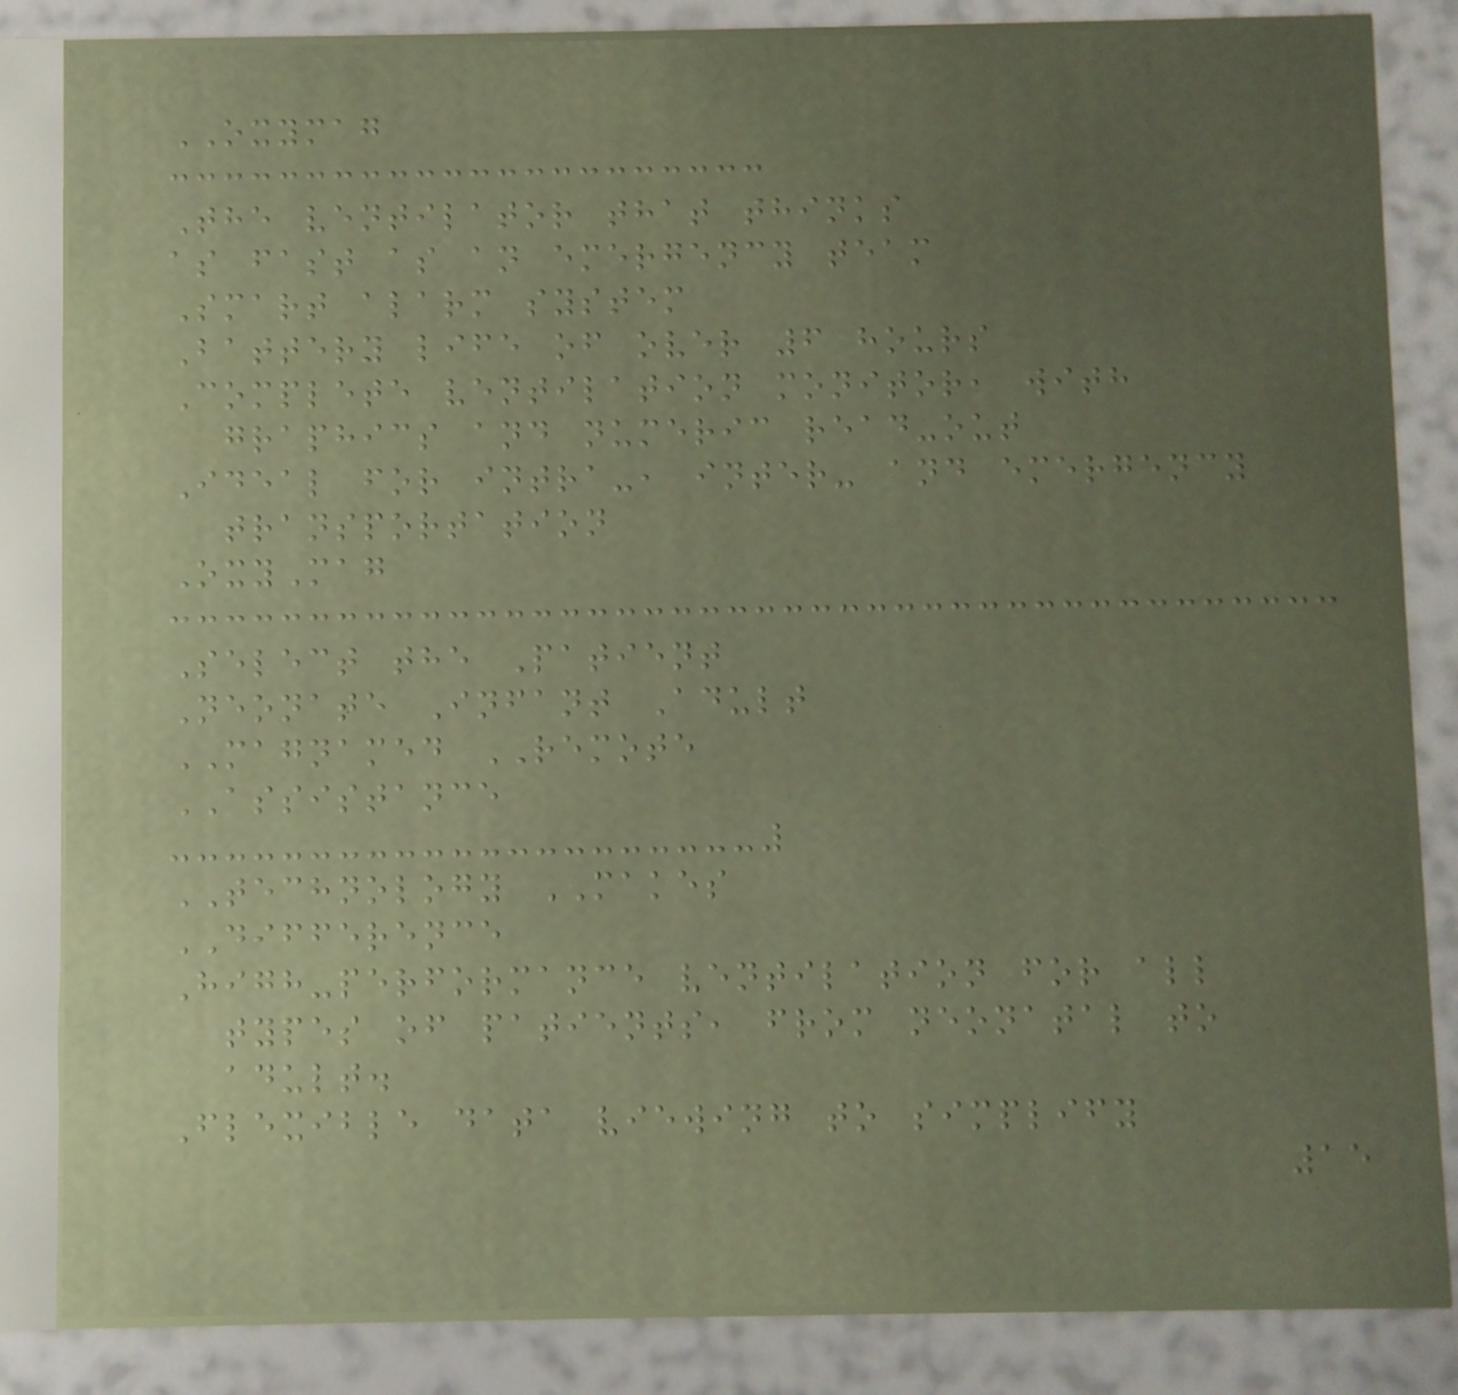OXYMAG
The ventilator that thinks
as fast as an emergency team
Smart alarm system
Battery life of over 6 hours
Complete ventilation monitor, with
graphics and numeric read-out
Ideal for intra-, inter- and emergency
transportation
OxyMag
Select the Patient
Neonate Infant Adult
MAGNAMED REMOTE
ASSISTANCE
TECHNOLOGY MAKES
DIFFERENCE
High-performance ventilation for all
types of patients, from neonatal to
adult.
Flexible data viewing to simplify
15
